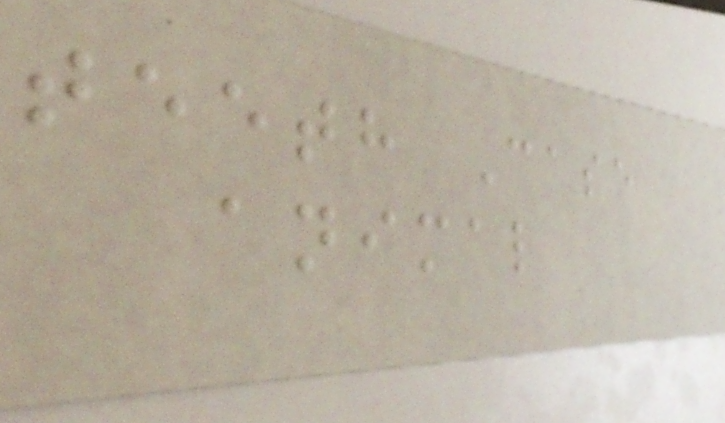teeth Case
animal
